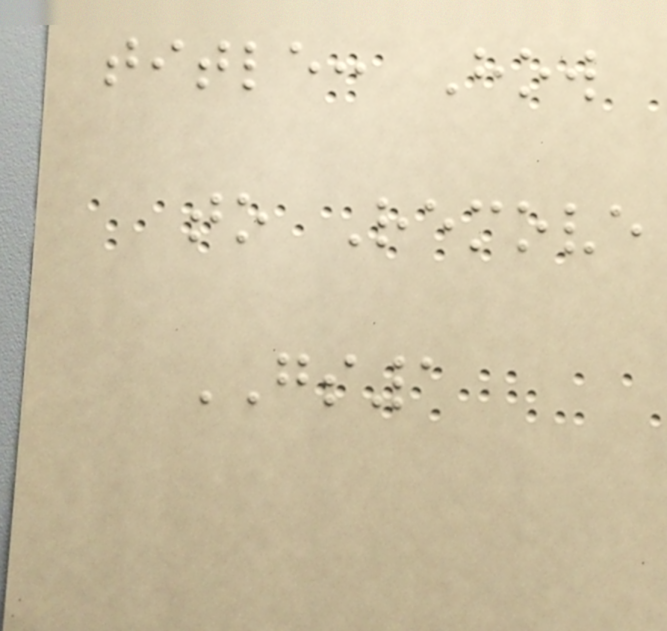title: How
to Remove
GS1
